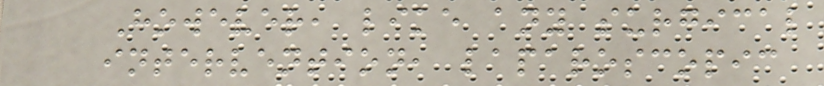However, like any surgical
intervention, laparoscopic
